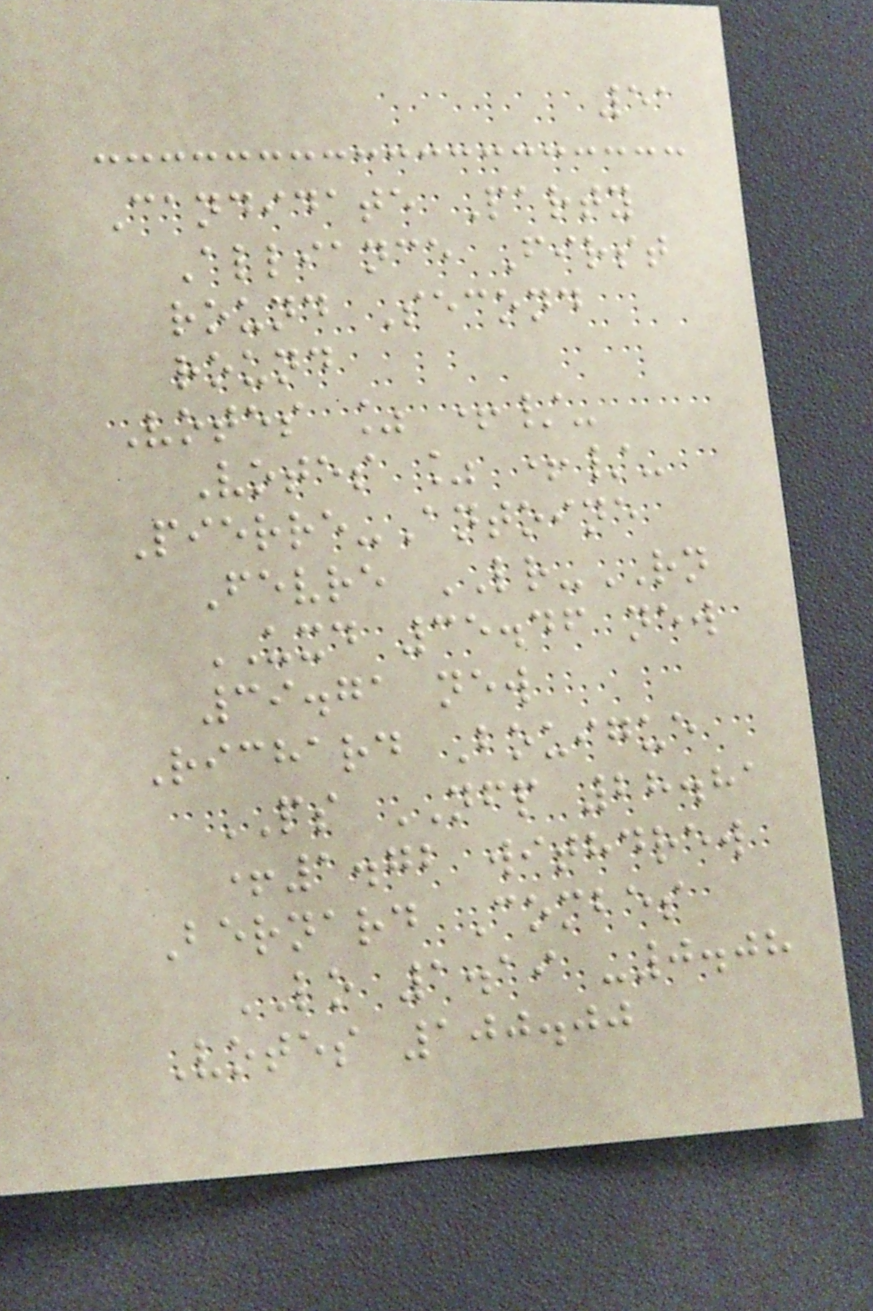51
Candidate Party
Alliance First
round Second
round
Votes % +/-
Votes % +/-
Pierre-Antoine
Fevre LR-RN
UXD 35.46 new
39.71 new
Richard Bouigue
PS NFP 28.81
+1.72 withdrew
Bernard Combes
LO 1.19 -0.08
Votes 100.00
